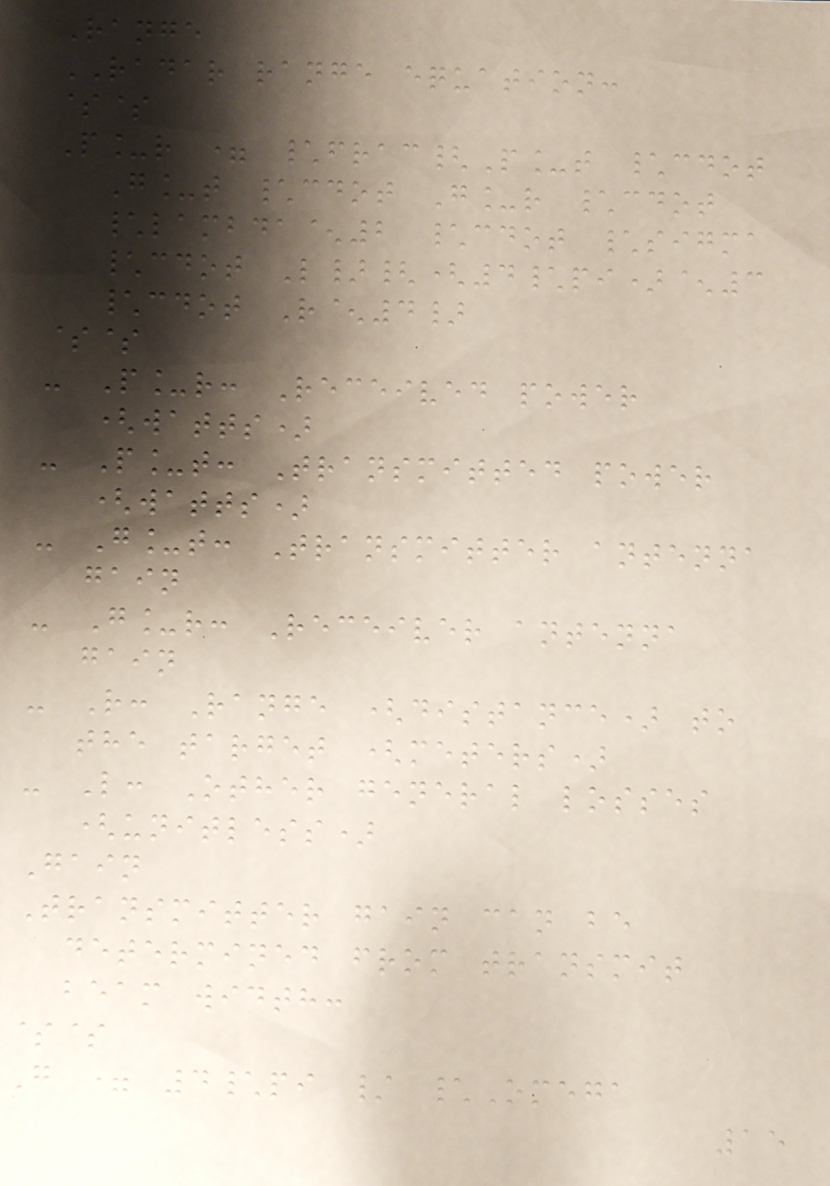Range
RADAR range equation:
$$
P_r = \frac{P_t \cdot
G_t \cdot G_r \cdot
\lambda^2 \cdot \sigma
\cdot L}{(4\pi)^3
\cdot R^4}
$$
- P_r: Received power
(watts)
- P_t: Transmitted power
(watts)
- G_t: Transmitter antenna
gain
- G_r: Receiver antenna
gain
- R: Range (distance) to
the target (meters)
- L: Other general losses
(unitless)
Gain
Transmitter gain can be
determined from transmit
beam width:
$$
G = 4\pi / \Omega
15
